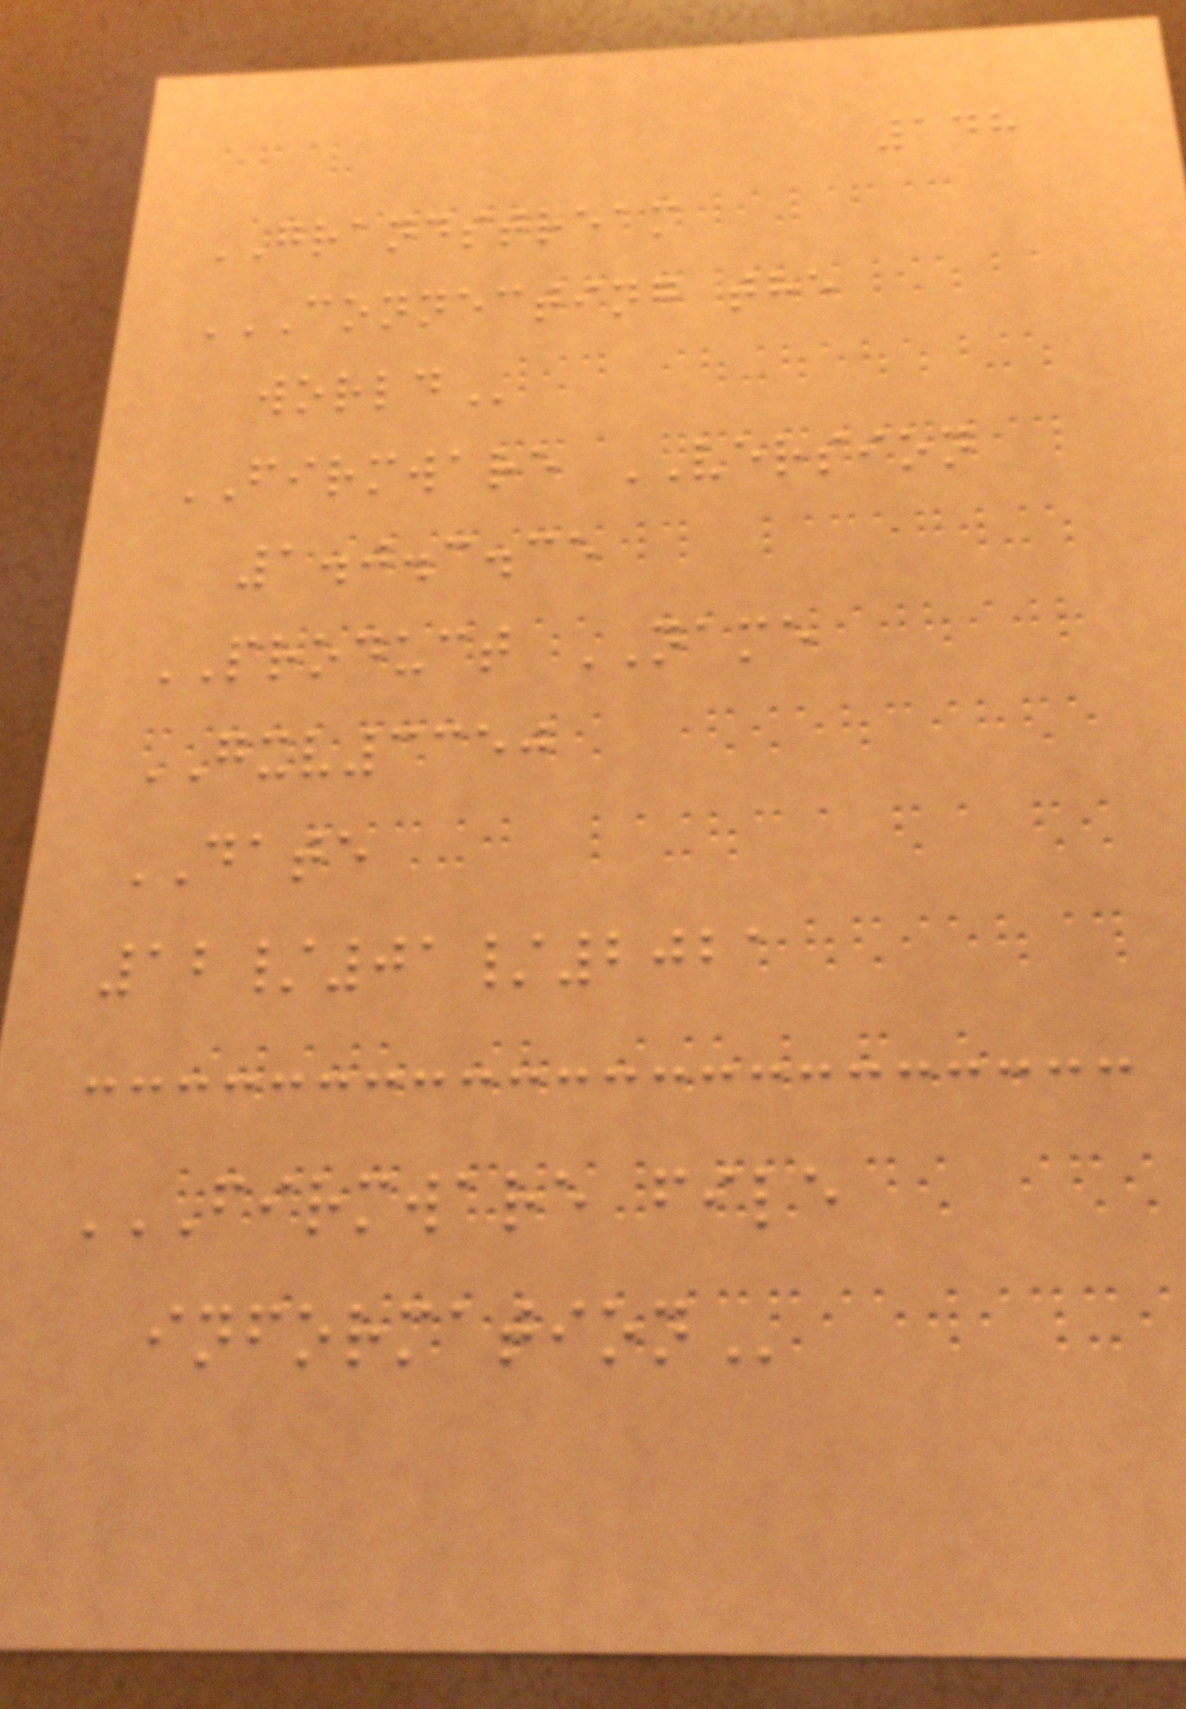148
GRANDSTREAM
CONNECTING THE
WORLD
FIRMWARE VERSION
1.0.3.35
PRODUCT NAME
GXV3350
DATE
12/01/2021
FIRMWARE FILE
INFORMATION
